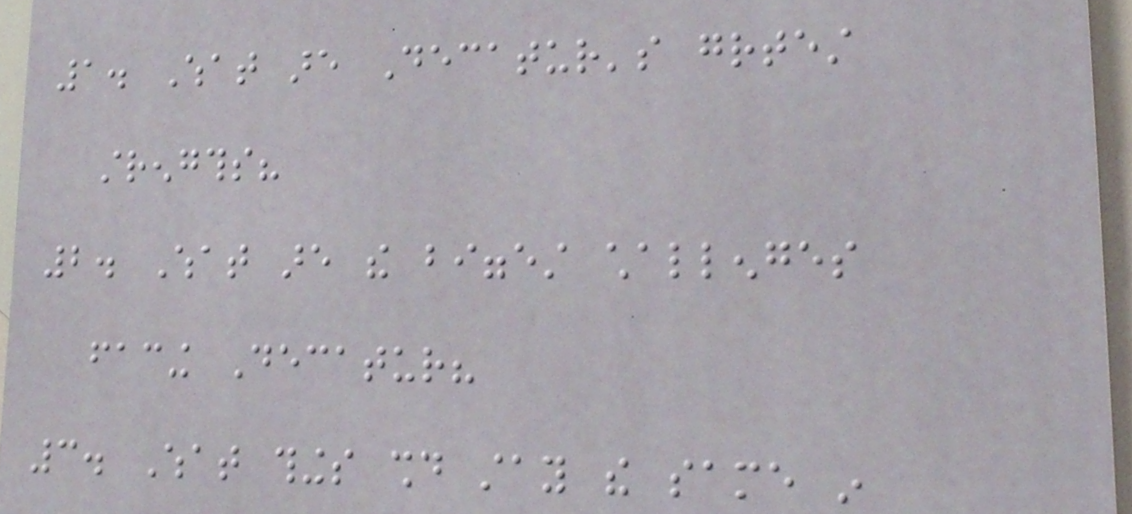1. What are Decatur's greatest
strengths?
2. What are the biggest challenges
facing Decatur?
3. What things should stay the same in
